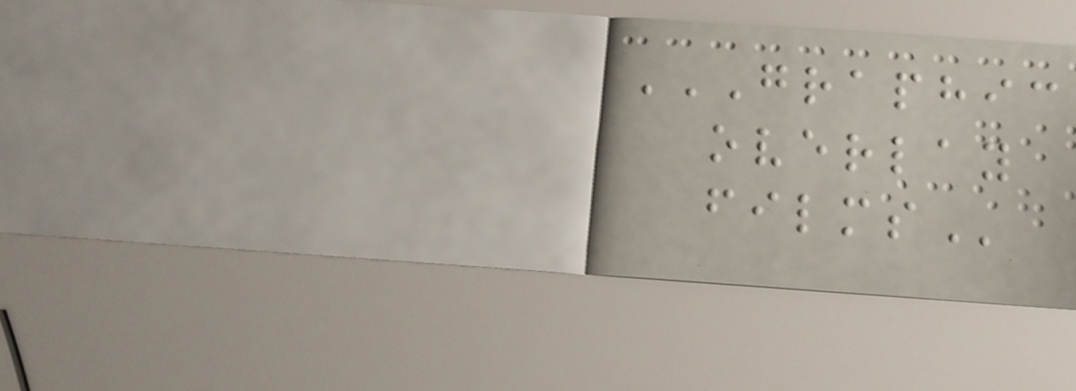GRAPHIC
OVERLAY
FILMS
